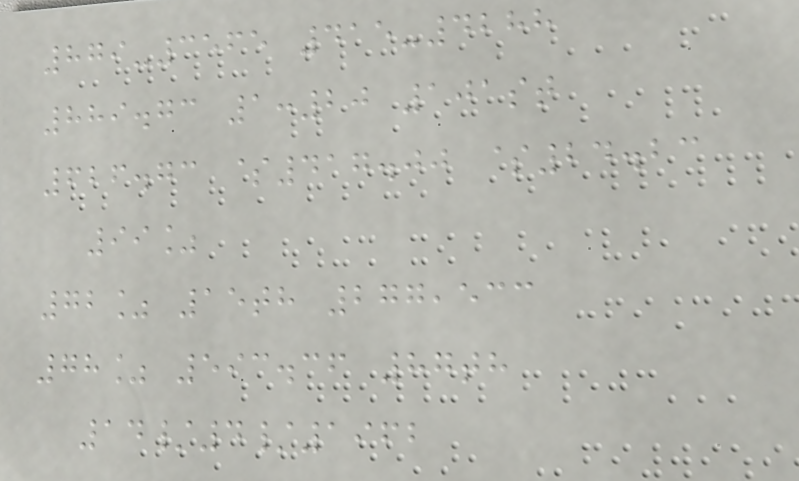879-3565 415-4288
889.73 1:20 101st
626.73 $417.00 $24.23
99%
72% 15th 277,533
78% 593.36 87th
14/4/1962
